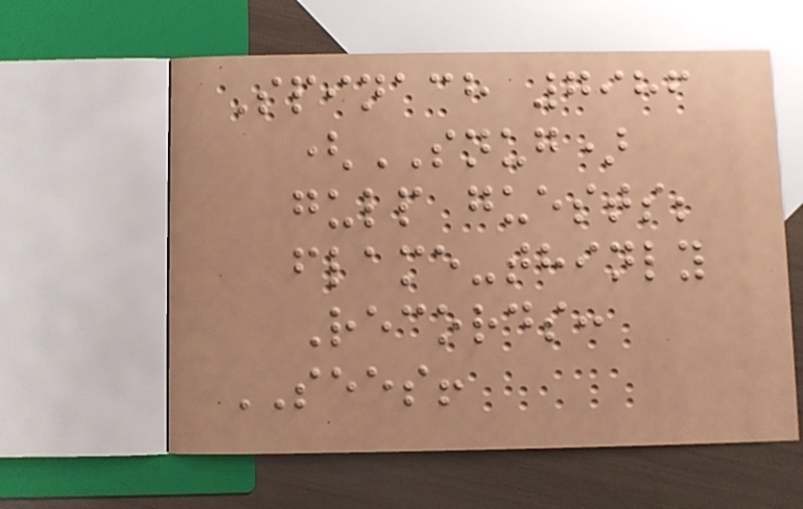Spinach 7986
(SNUG)
gulp guests;
flame-thinly
Records:
SEES!
